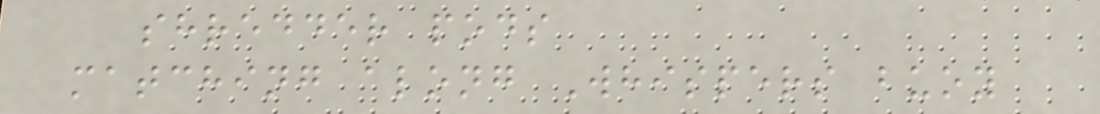shredder pods
matching along Whispers buoy
